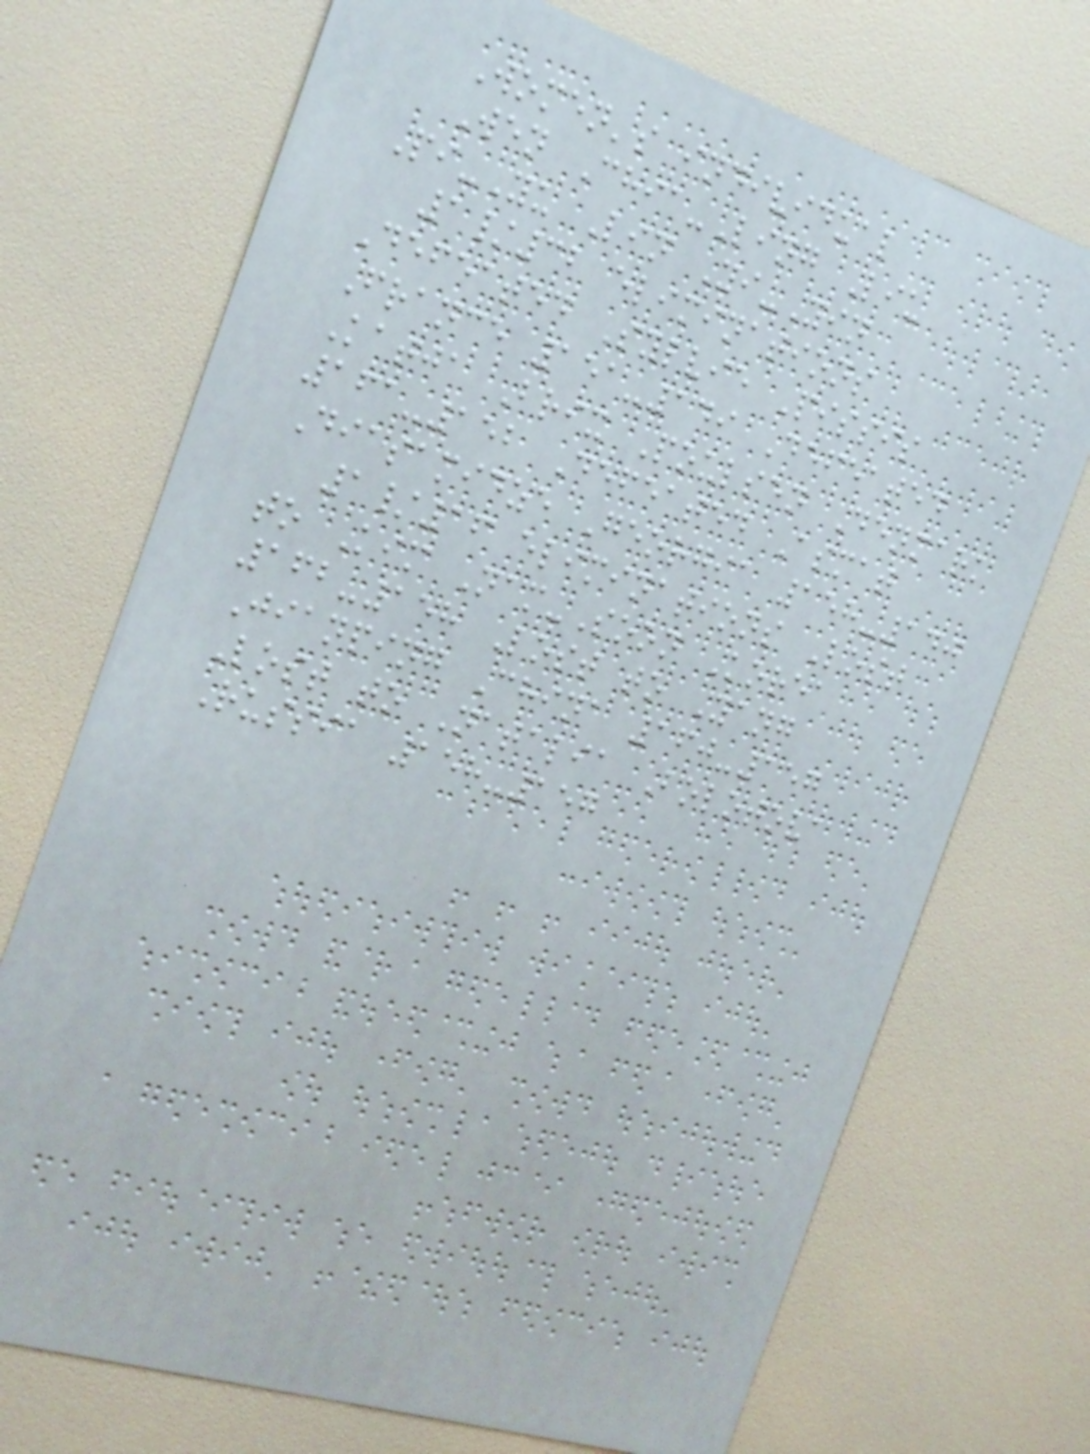Women's individual
Wen Chia-Ling Liu
Pi-Yu Lin Yi-Yin
1/32 eliminations
Defeated Sylvie Pissis
France 151-149 Defeated
Katja Brix Poulsen Denmark
161-152 Defeated Asmat
Diasamidze Georgia 158-140
1/16 eliminations Lost
to Kim Nam-Soon Korea
162-158 Lost to Yang
Jianping China 160-157
Lost to Natalia Bolotova
Russia 158-157
